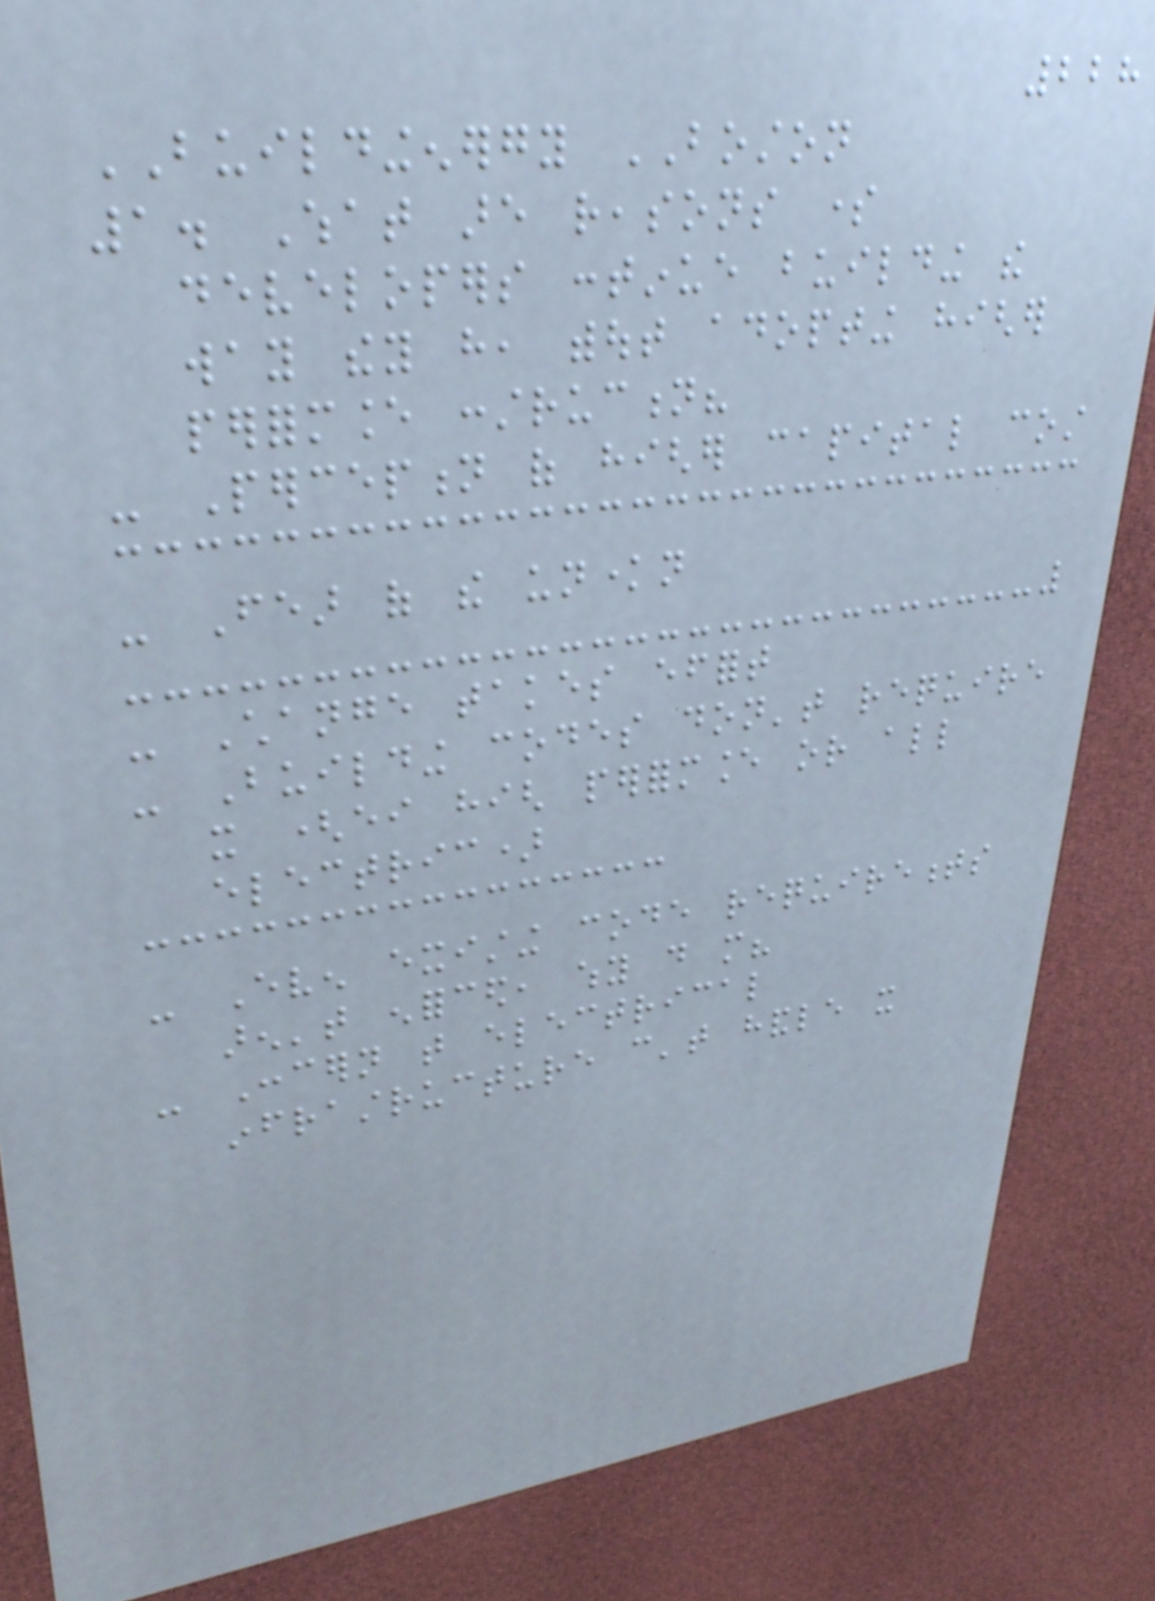228
BUILDINGENERGY BOSTON
1. What are reasons some
developers continue building the
way they have, without adopting higher
performance construction?
- Perception of higher capital cost
- Fear of the unknown
- Change takes effort
- Building codes don't require
it (either high performance or all
electric)
- Even existing code requirements
aren't enforced, why do more?
- Concern that electrical
infrastructure can't handle it
